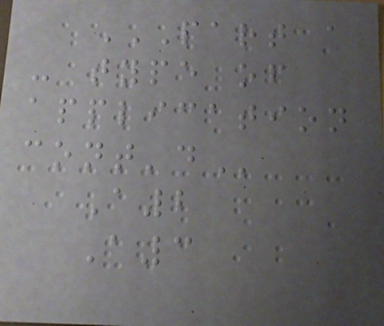PART A
- TYPE OF
APPLICATION
CONT'D
A2
A3
